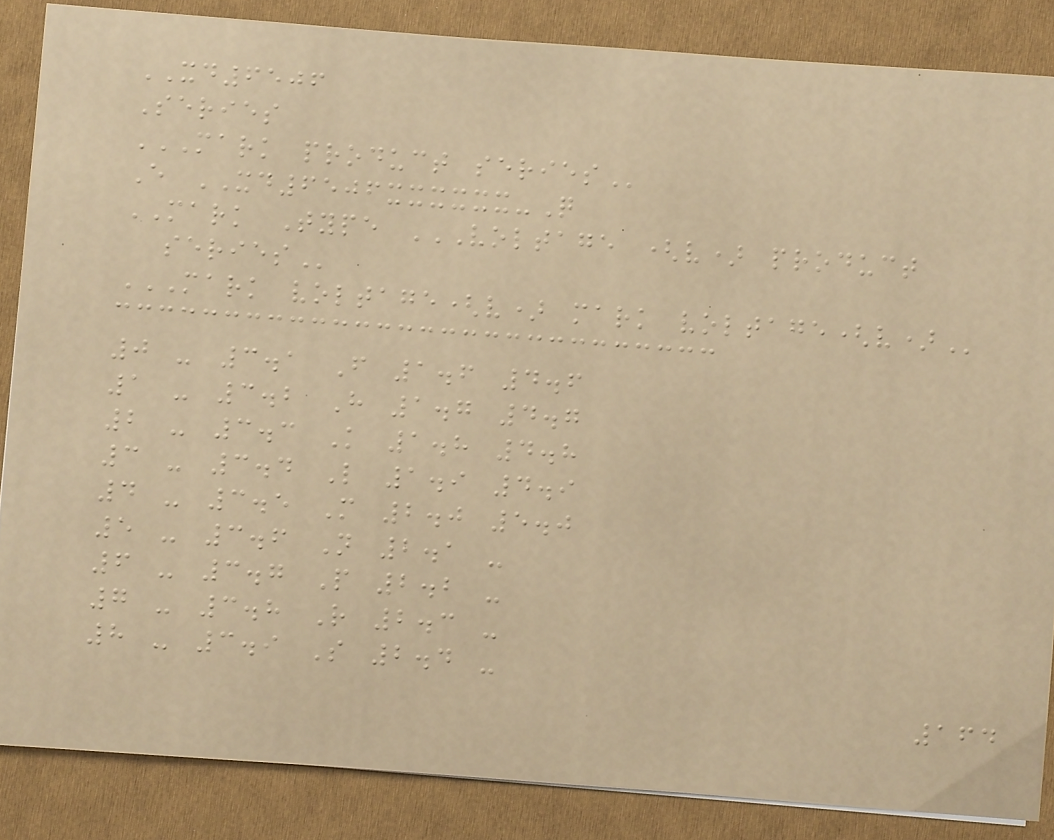XD6506
Series
MARK PRODUCT SERIES
E XD6506xxxxxx-Q
MARK Type VOLTAGE (V) PRODUCT
SERIES
MARK VOLTAGE(V) MARK VOLTAGE(V)
0 - 3.1 F 1.6 4.6
1 - 3.2 H 1.7 4.7
2 - 3.3 K 1.8 4.8
3 - 3.4 L 1.9 4.9
4 - 3.5 M 2.0 5.0
5 - 3.6 N 2.1 -
6 - 3.7 P 2.2 -
7 - 3.8 R 2.3 -
8 - 3.9 S 2.4 -
164
